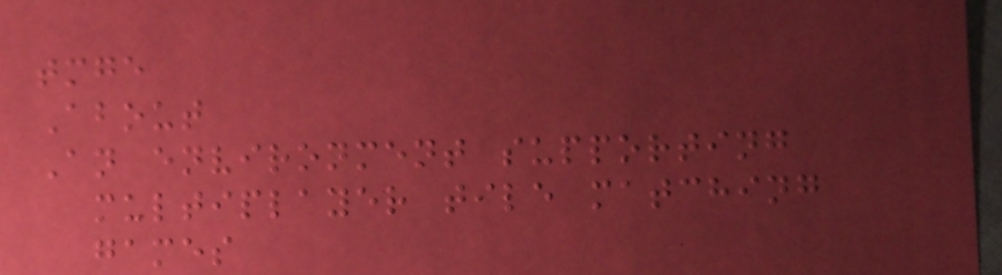tmge
About
An environment supporting
multiplayer tile matching
games
